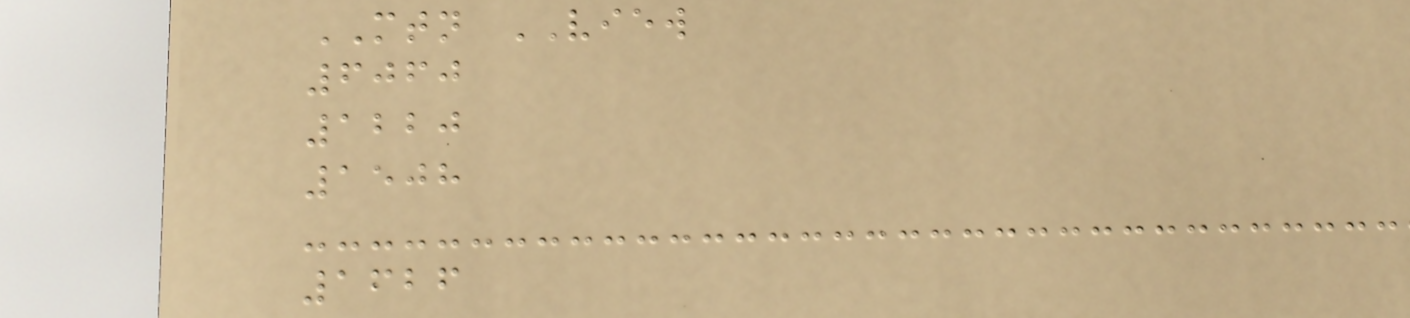MTN VIEW
6060
1220
1508
1626
